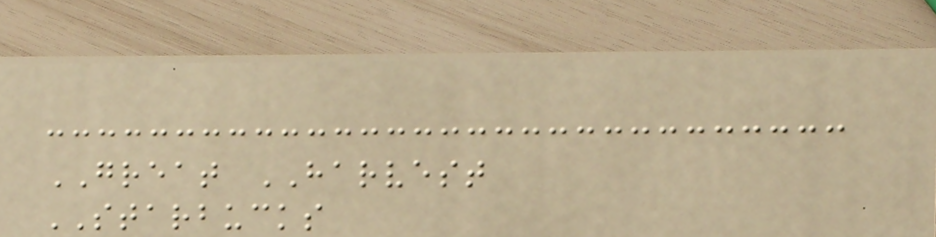GREAT HARVEST
STARBUCKS
